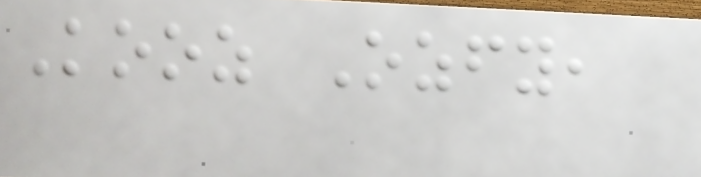Kooz Ozfy,
